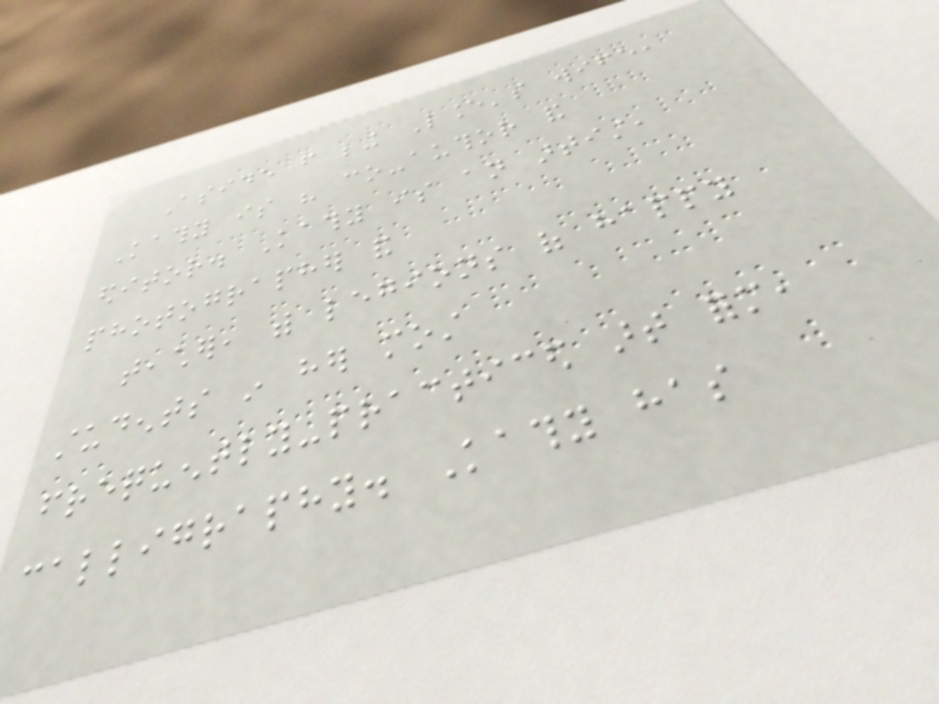Aside from being Lance's wife,
Kathy is his co-author and
editor. Kathy is an artist,
photographer and
teacher, with legions of happy
students in her most
frequently-practiced art form,
calligraphy. Kathy has
